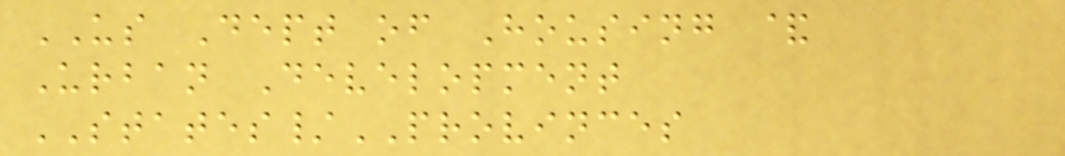US Dept of Housing &
Urban Development
STATES/PROVINCES
